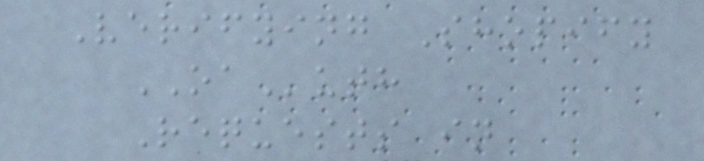Verifying Shopify
OAuth
Requests in
